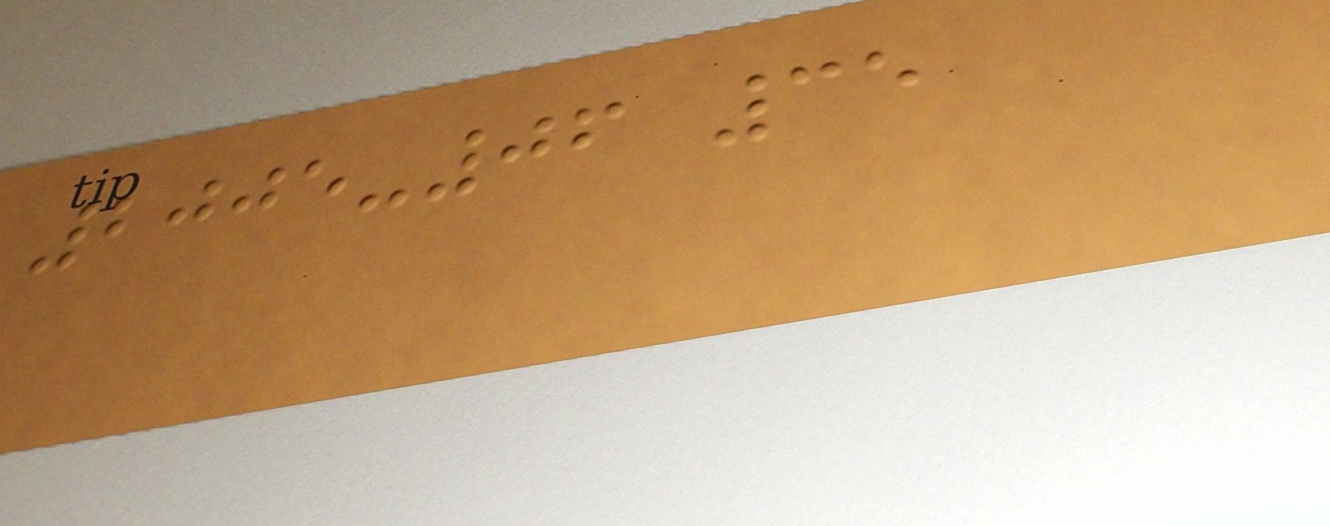2005-06 35
